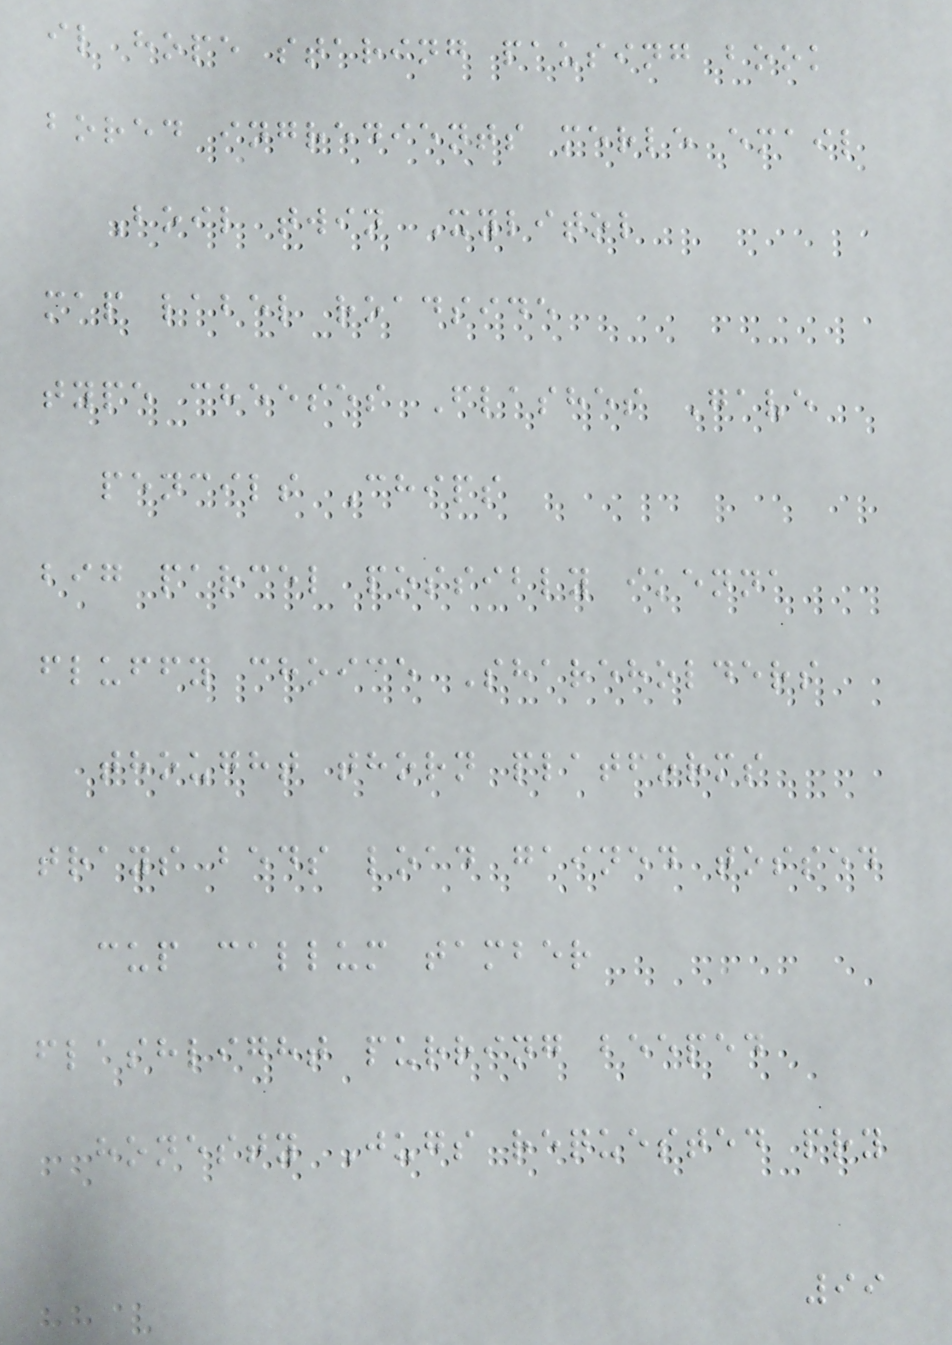il hope staring pausing book
bored ingredients merle email
Boil twin Xylitol
map label roadside
type cheeses Flashes Gave
pencils Chips
big parcel possibly ikenna
fluffy choice Shareholders
thought thorn platforms
trays beds load gained tossed
cup callum tamber
flashlight purring beeped
honesty Jugs requested pry
99
